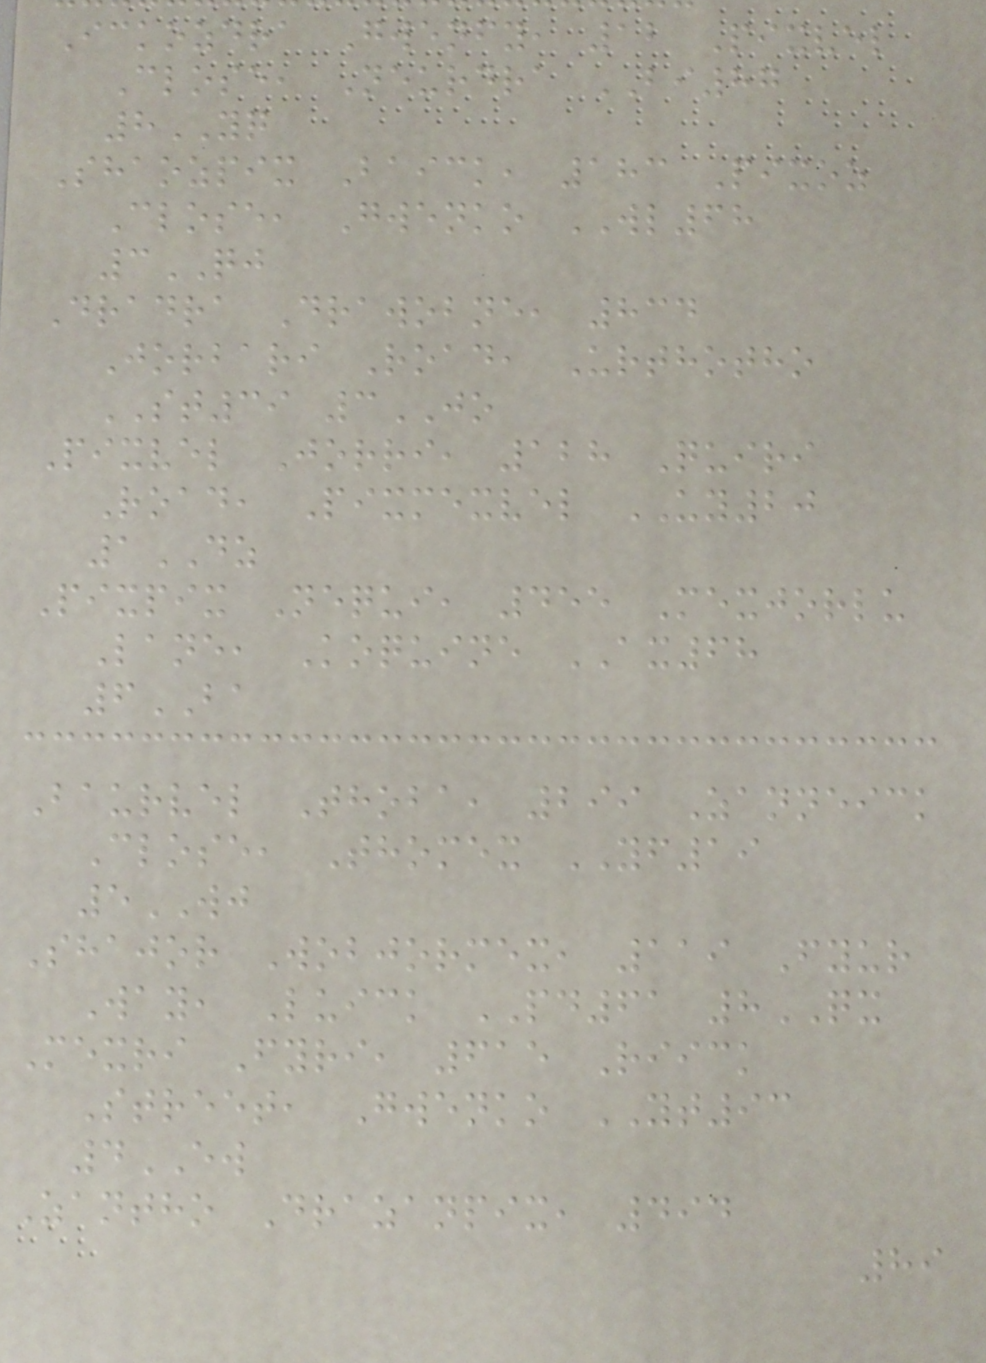Ickozdra Gwenfy, 12 Pixvel
Close, Neurdra BI87
8YQ
Shaozpix Baick, 183 Pixoz
Close, Gwenko WL68
3QJ
Dradra Drawobne, 834
Jorbari Road, Urthotho
ST39 3JO
Pixvel Jorri, 128 Quiri
Road, Pixmexvel UY20
1DZ
Pixpix Nequi, 455 Mexjorlu
Lane, Koquine AX68
6BA
Baurvel Thoba, 299 Zanneick
Close, Thomex YF19
5WJ
Shajor Wobjormex, 119 Fyur
Way, Luick PD61 8QX
Mexri Fyri, 615 Riick
Street, Gwenko YT93
4EW
Zantho Drazanpix, 494
89
